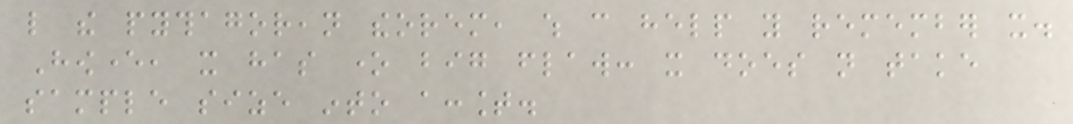like the pythagorean theorem, which can help you remember it.
However, it has one big flaw: it does not take
sample size into account.
